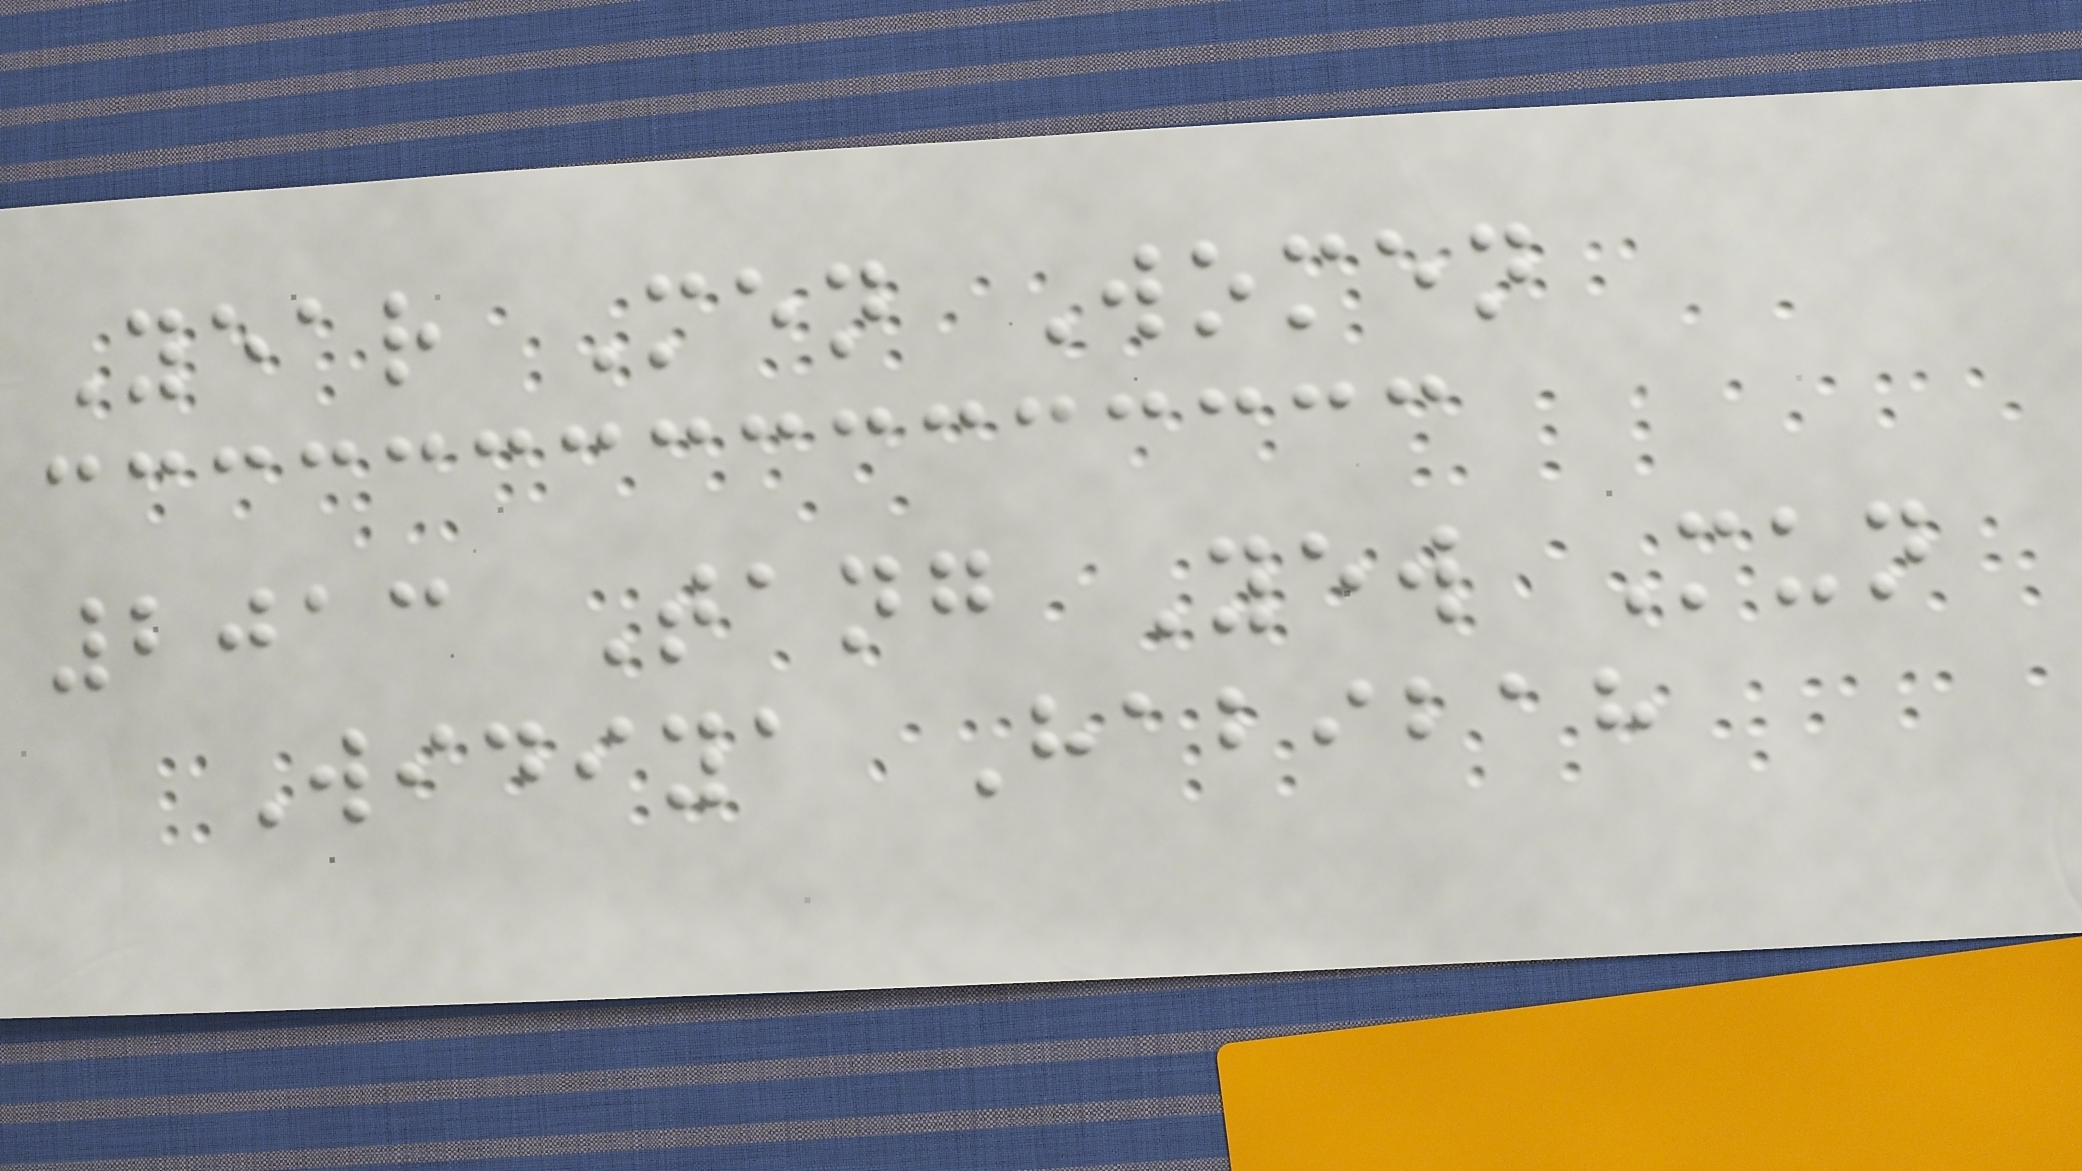Year Men Women
2013 Tang Yew Mun
Widiya Habibah
